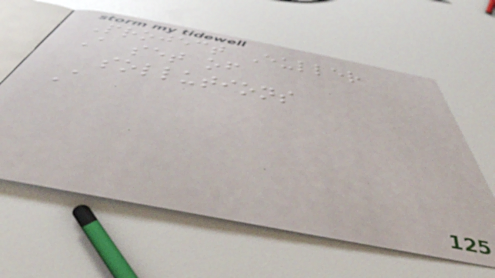Project Euller
A set of
sollutions
A
